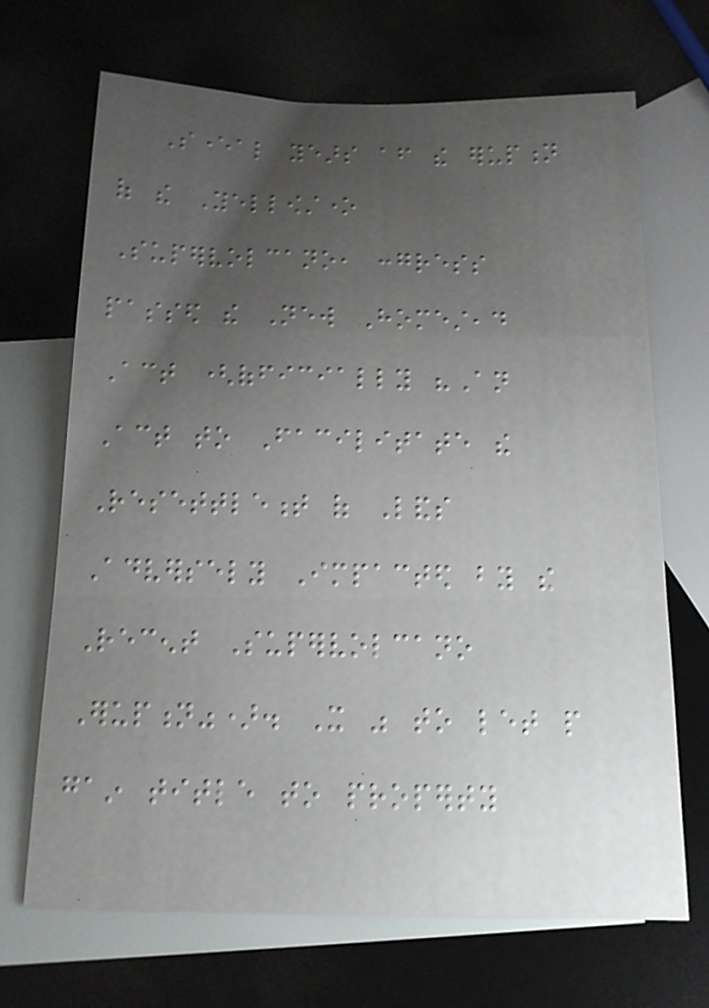Several years after the eruption
of the Yellowstone
Supervolcano, congress
passed the New Homestead
Act (officially "An
Act to Facilitate the
Resettlement of Lands
Adversely Impacted by the
Recent Supervolcano
Eruption"). It was to let people
gain title to property
